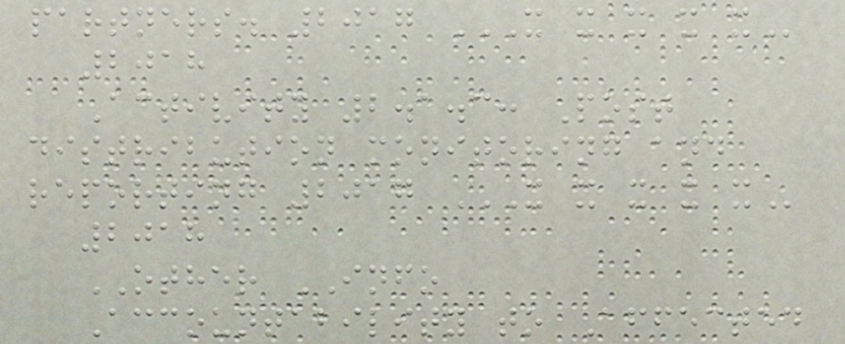partners. 2017 X X X X X
2018
Activity 2.1.3: Post
distribution monitoring and
reporting 2017 X X X X X
2018
OTHER INFO
Accountability to Affected
